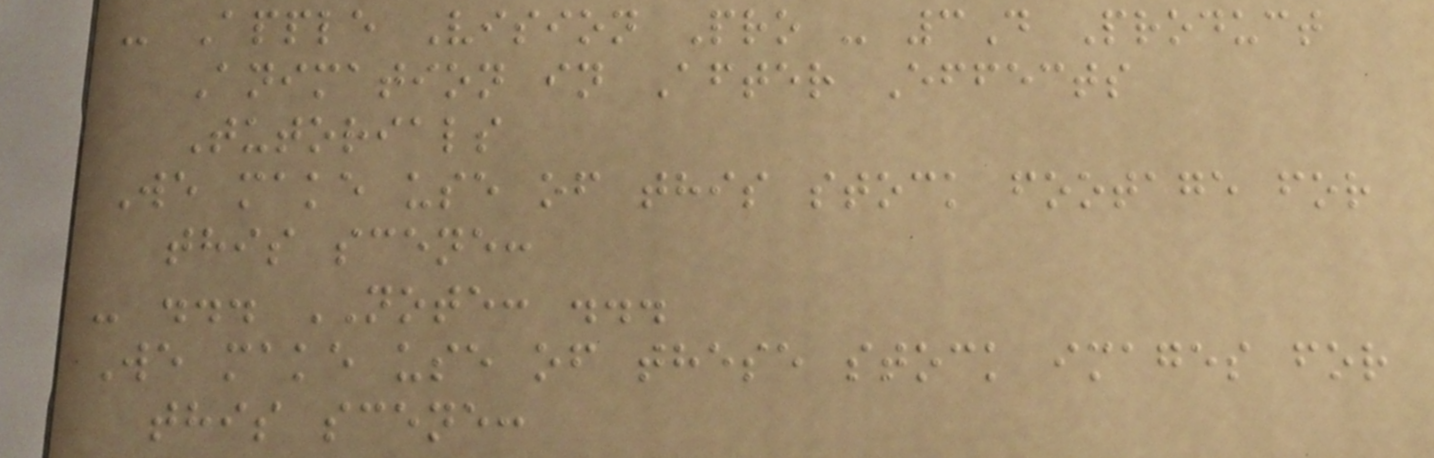- Apple Vision Pro - 3D Product
Animation in After Effects
Tutorials
We make use of this stock footage for
this scene:
- ... NOTE: ...
We make use of these stock images for
this scene:
